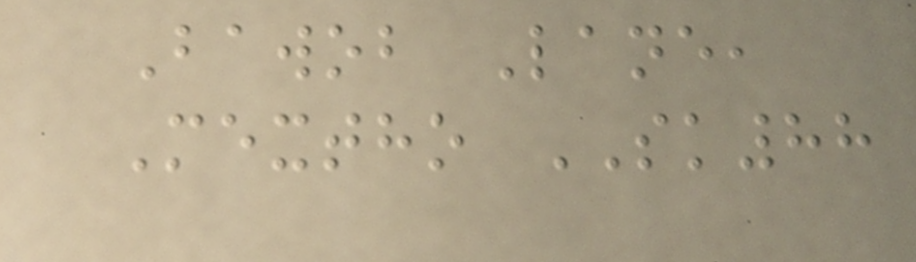Bawob Lane,
Mextho SK88
